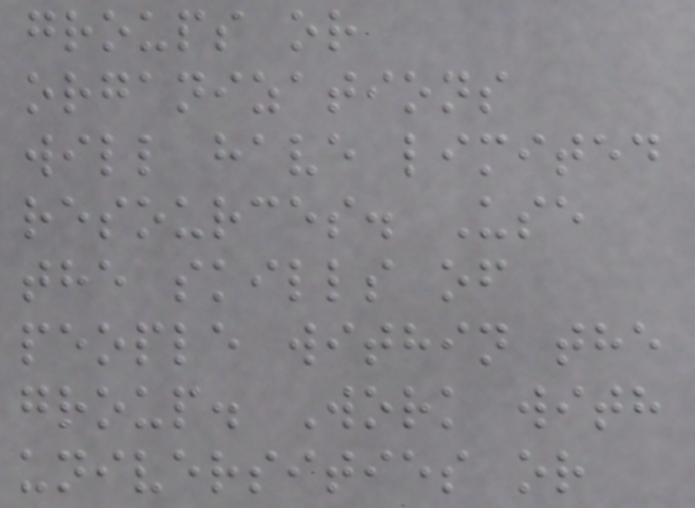groups or
organizations
will have limited
resources. Use
the skills of
people within the
group. Work with
universities or
